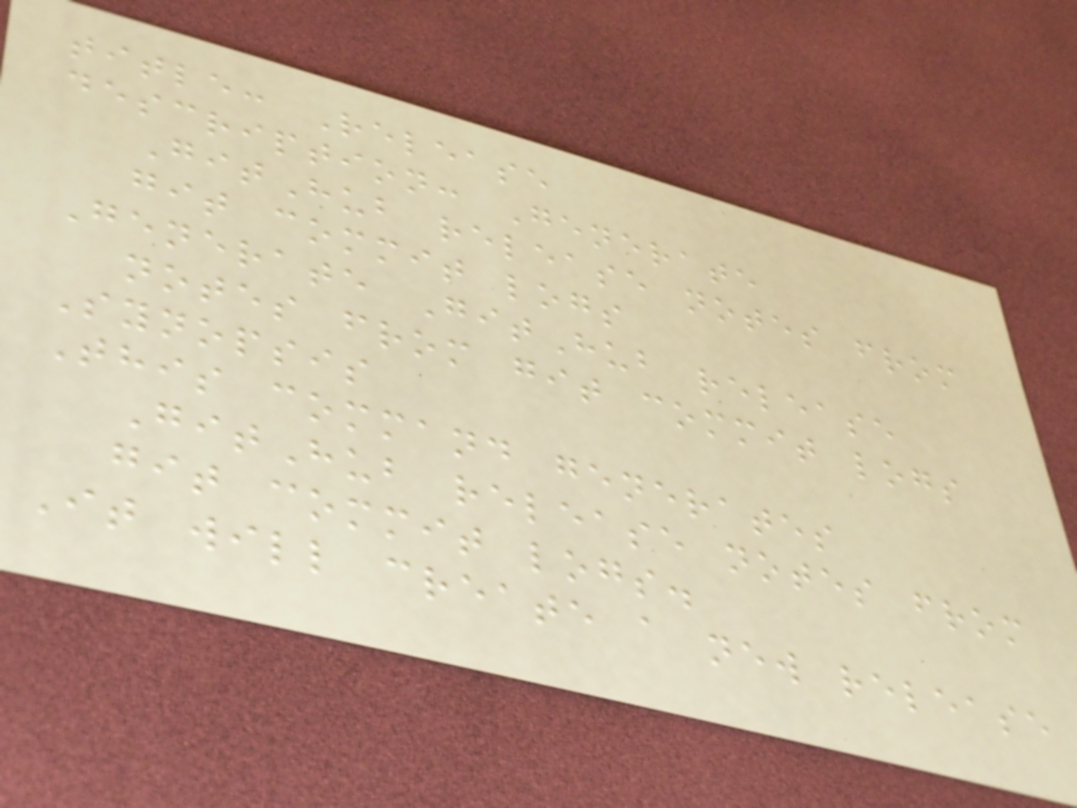title: Release
description: Generate
GitHub release notes from
git commit logs
Generate GitHub release
notes from git commit logs
Synopsis
This command generates
GitHub release notes from
git commit logs.
It will create a new release
